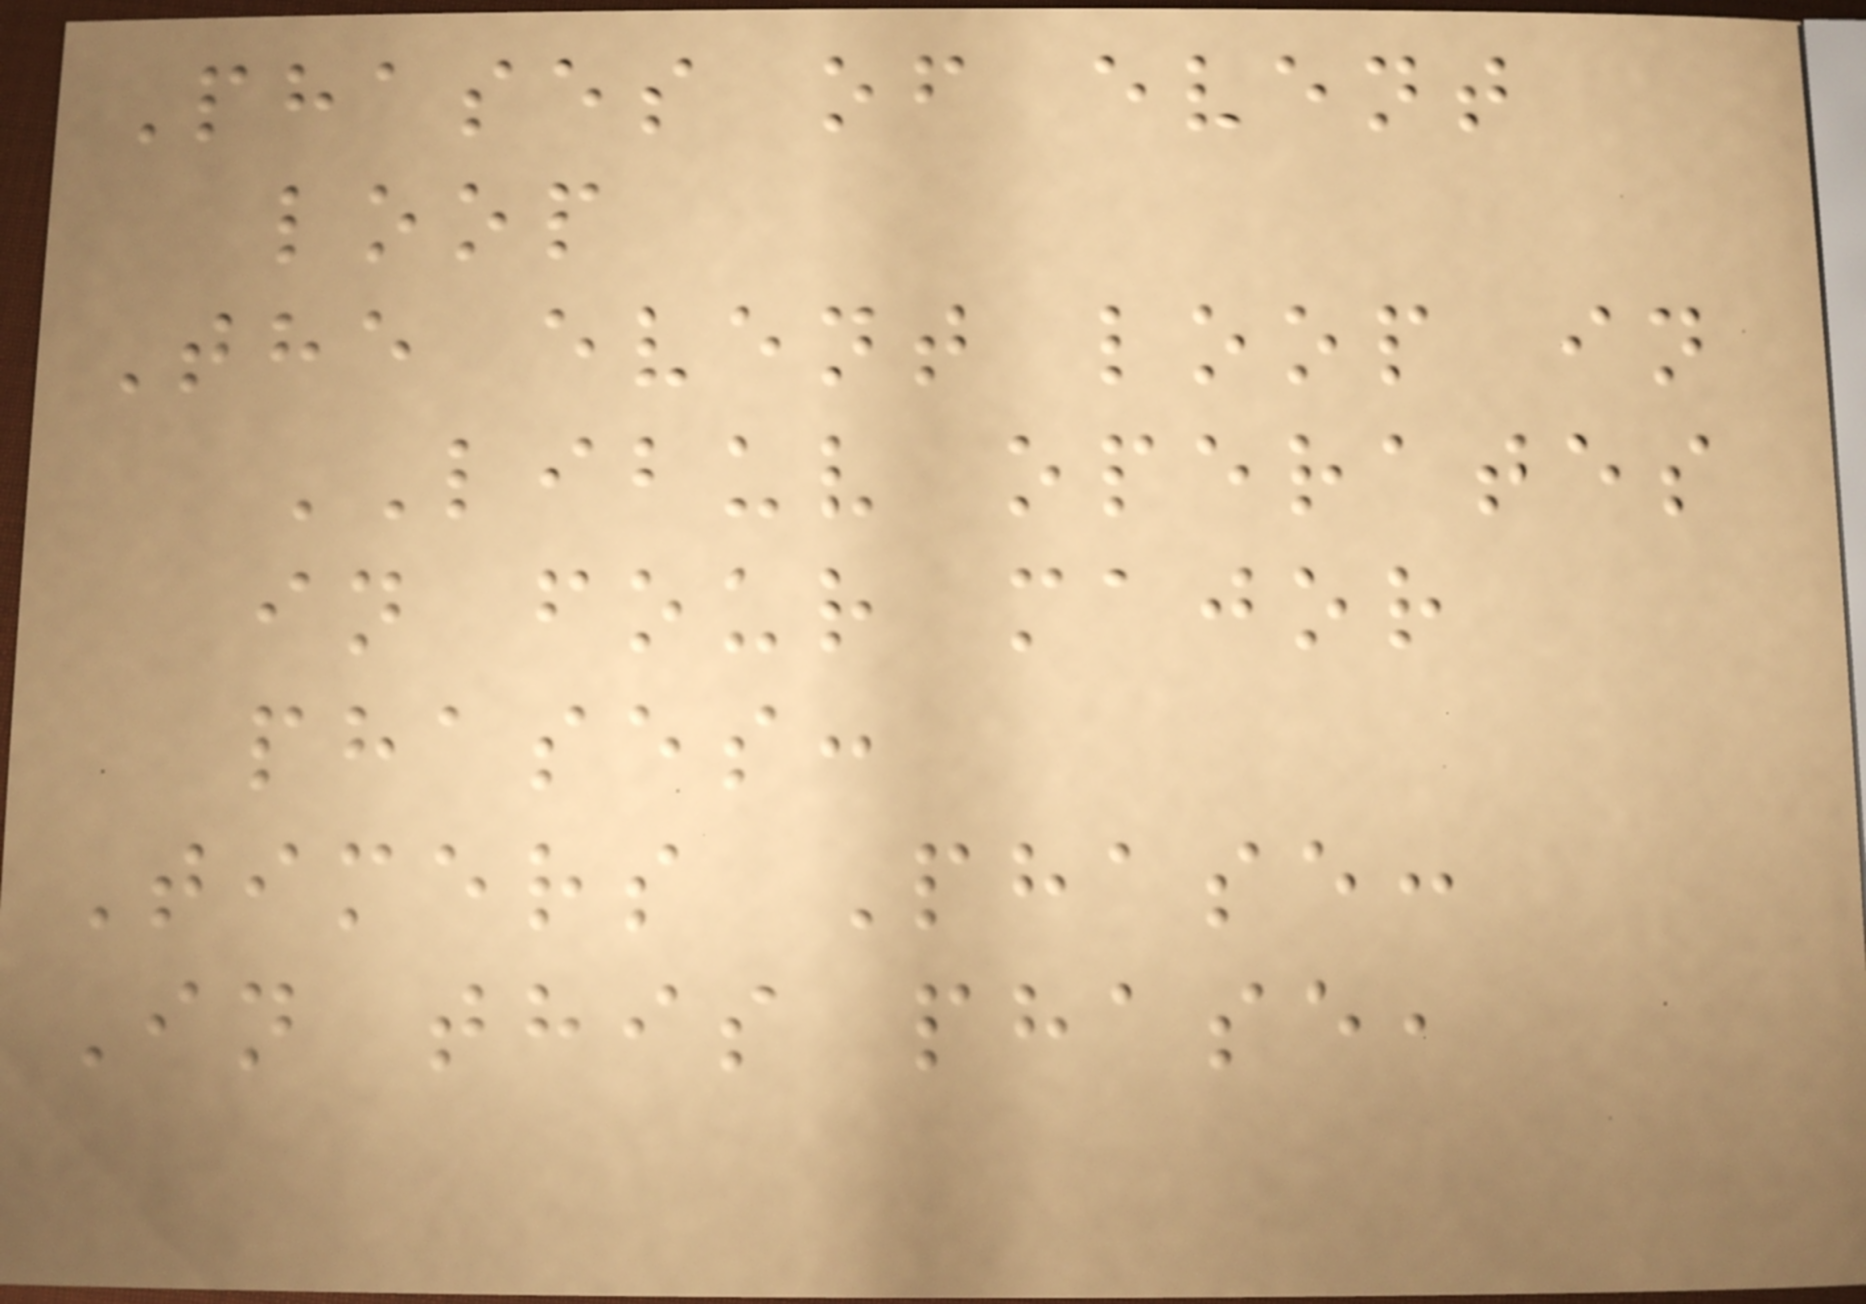Phases of event
loop
The event loop in
LIBUV operates
in four major
phases:
Timers Phase:
In this phase,
